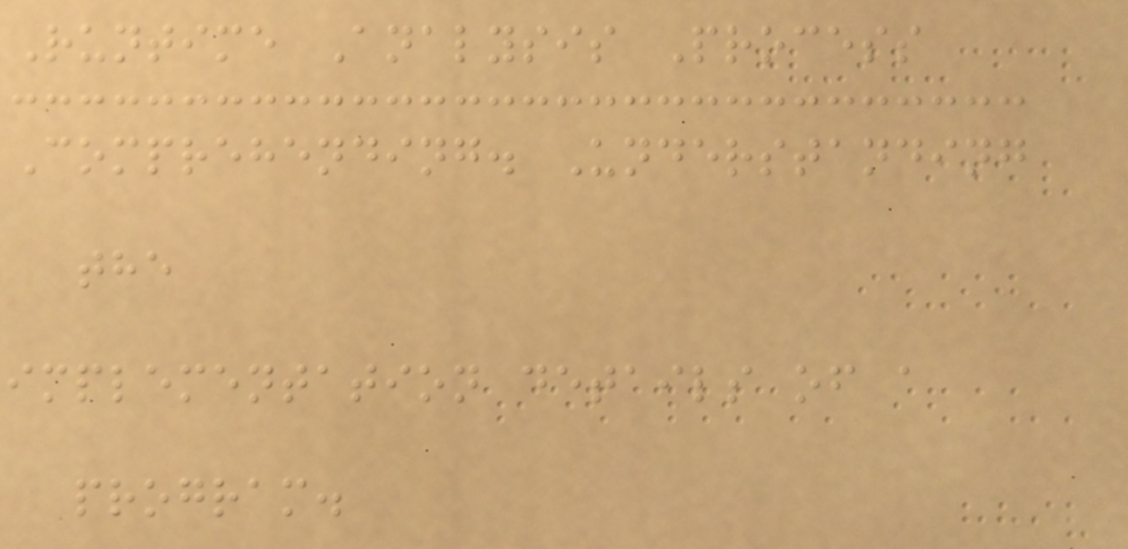Runtime Analysis Process
Comprehending. Understanding
the
implementation details of a
program.
